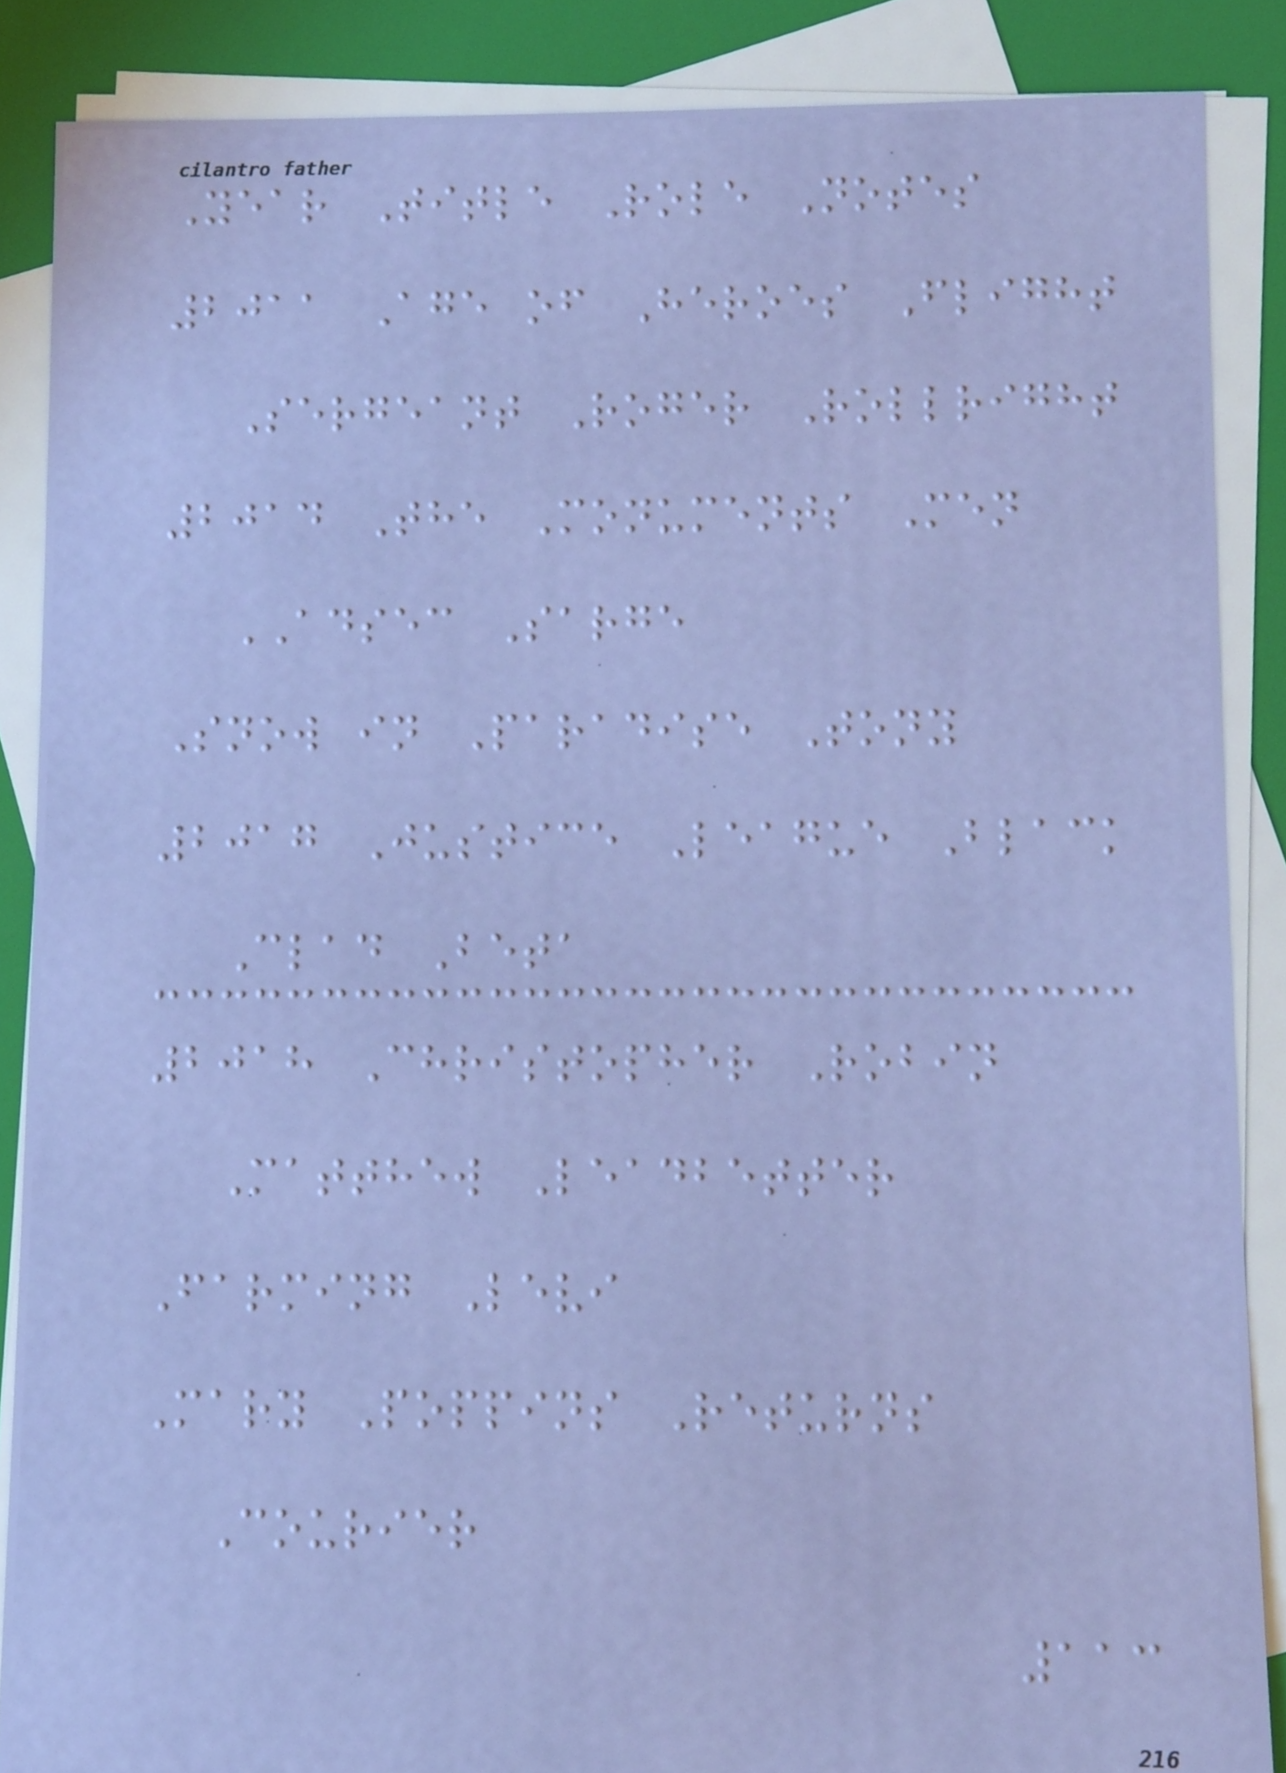Year Title Role Notes
2011 Age of Heroes Flight
Sergeant Roger Rollright
2014 The Monuments Men
ADSEC Sarge
Snow in Paradise Tony
2017 Justice League Black
Clad Beta
2018 Christopher Robin
Matthew Leadbetter
Farming Levi
Mary Poppins Returns
Courier
113
